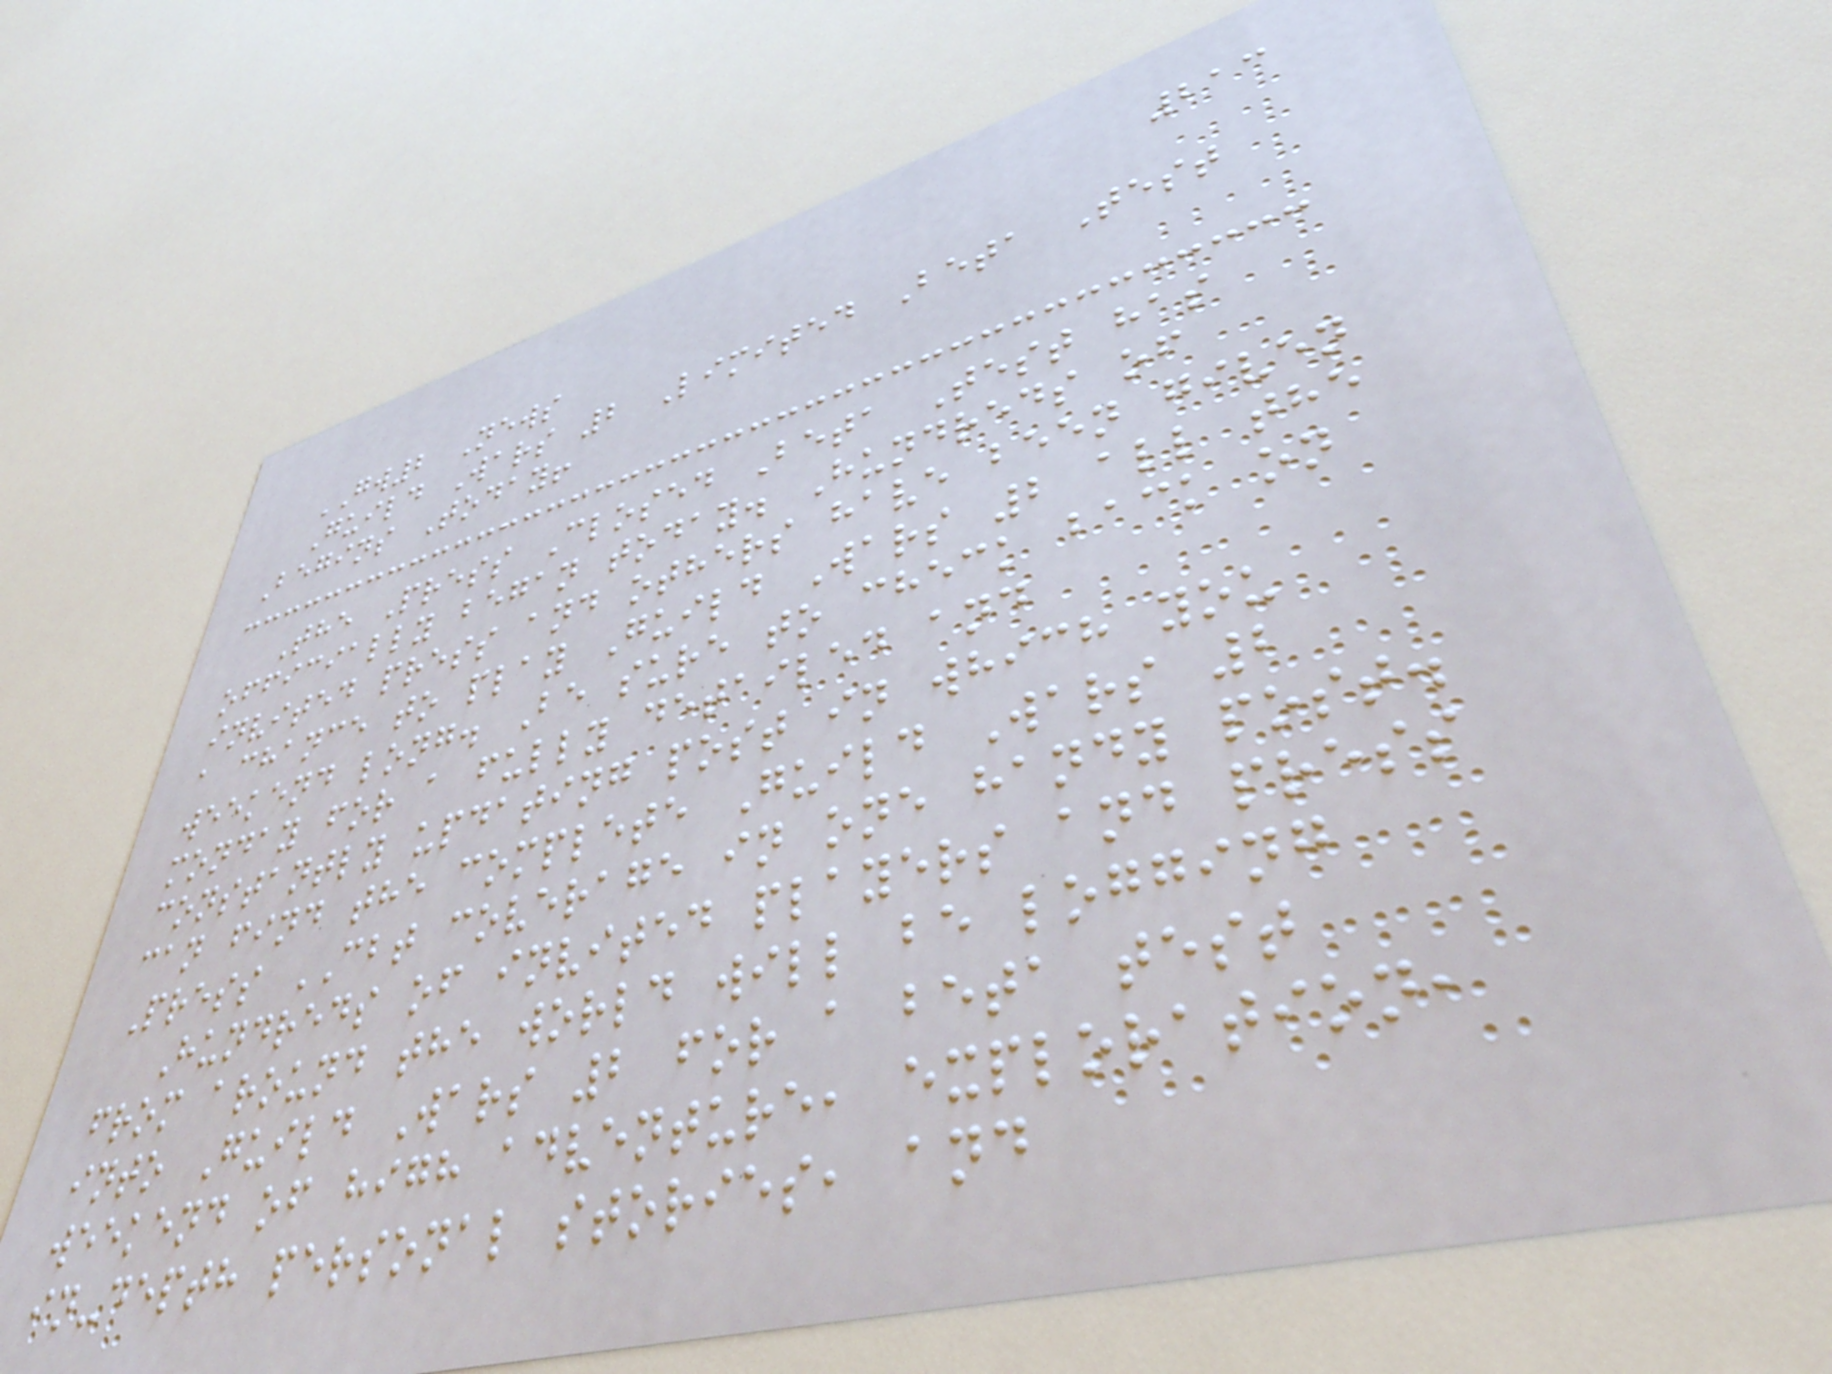213
GW2 News
Guild Wars 2 Limited Beta Test
Begins Today!
The Press Closed Beta Test has
officially began today. Hundreds of
invited press and others have been given
a chance to play Guild Wars 2 all the
weekend long. Be sure to check back on
monday for a fully detailed and
constantly updating post in which you
can find the complete Guild Wars 2
Press CBT coverage in one handy post.
Hundreds of invited players and press
from around the world will be logging
into Guild Wars 2 for a beta test
weekend of high adventure, exploration,
in-depth personal stories, and
